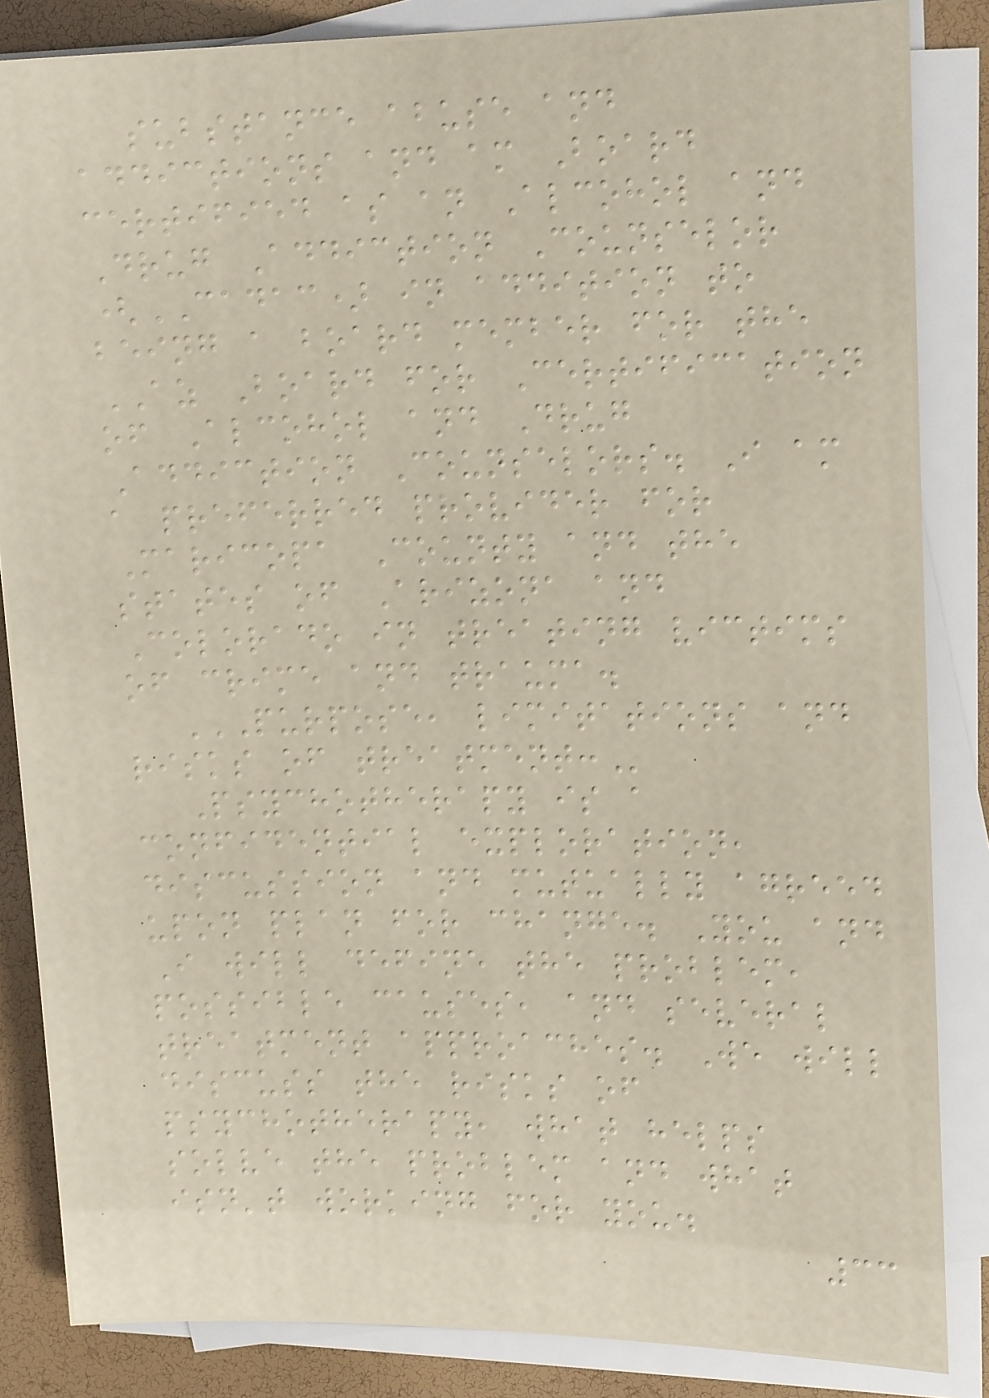substance abuse and
addictions and am Board
certified as an Alcohol and
Drug Addiction Counselor
(CADAC) in addition to
being a board member for the
AZ Board for Certification
of Alcohol and Drug
Addiction Counselors. I am
a preferred provider for
Maricopa County and the
states of Arizona and
Colorado in treating victims
of crime and trauma.
PURPOSE, LIMITATIONS AND
RISKS OF TREATMENT:
Psychotherapy is a
confidential exploration,
discussion and mutually agreed
upon plan for change. You and
I will define the problem,
possible causes, and several
treatment approaches. We will
discuss the risks of
psychotherapy, what helps
solve the problem and what
isn't working for you.
33
